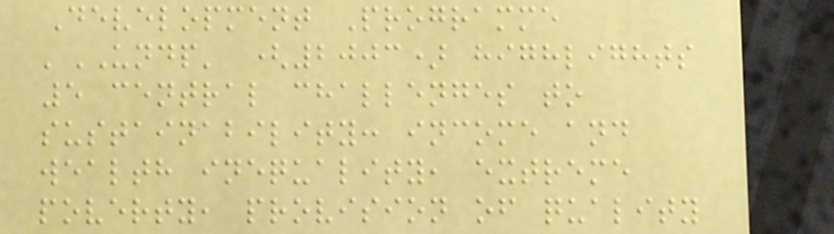Development Programme
'UNDP' (2003) highlights
5 central challenges to
sustainability: income and
wealth inequality, extreme
poverty, provision of quality
